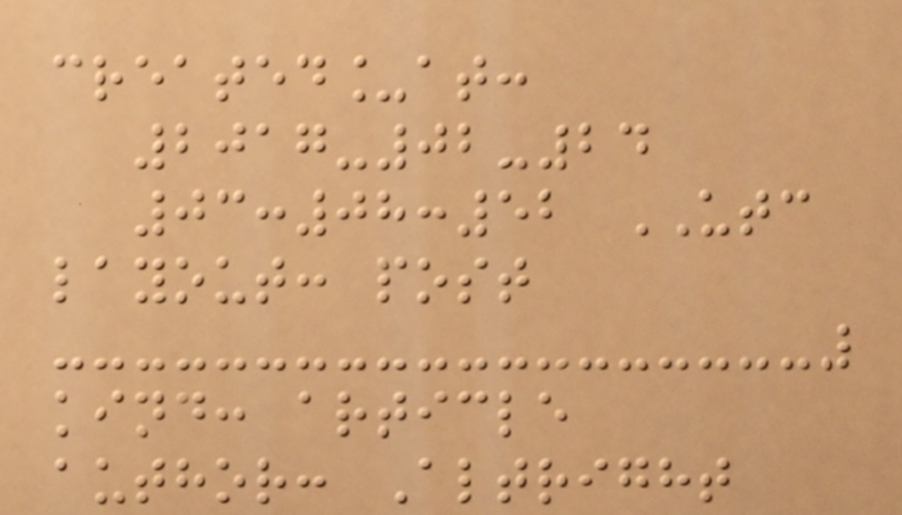created_at:
2017-02-24
03:08:52 UTC
layout: post
kind: article
author: Altright
